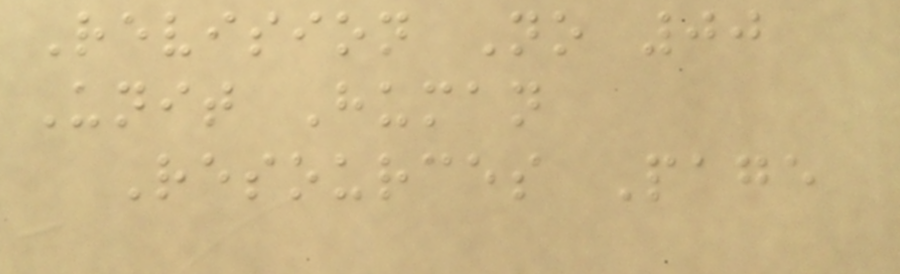Revision No 00
Unit Human
Resources Page
